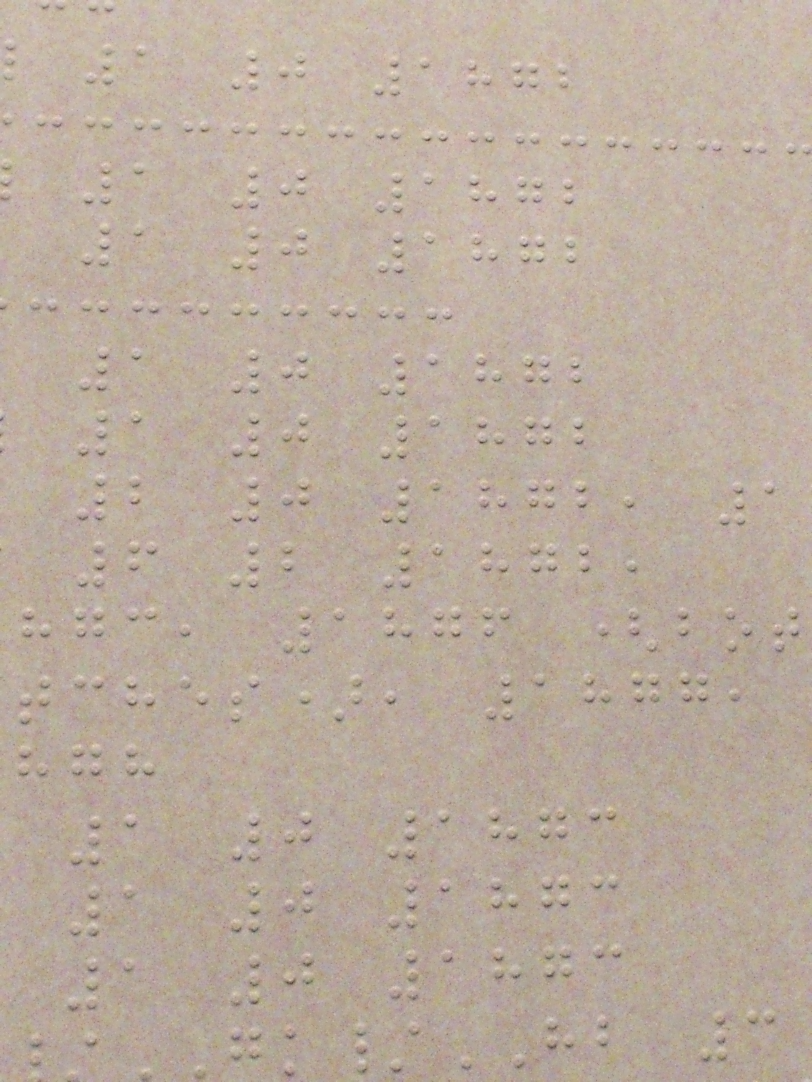1 0 1872
1 0 1872
1 0 1872
1 0 1872
1 0 1872
2 0 1872, 1
6 2 1872,
hgc, 1876 (bot
tches), 1877,
1 0 1873
1 0 1873
1 0 1873
/HB 3
